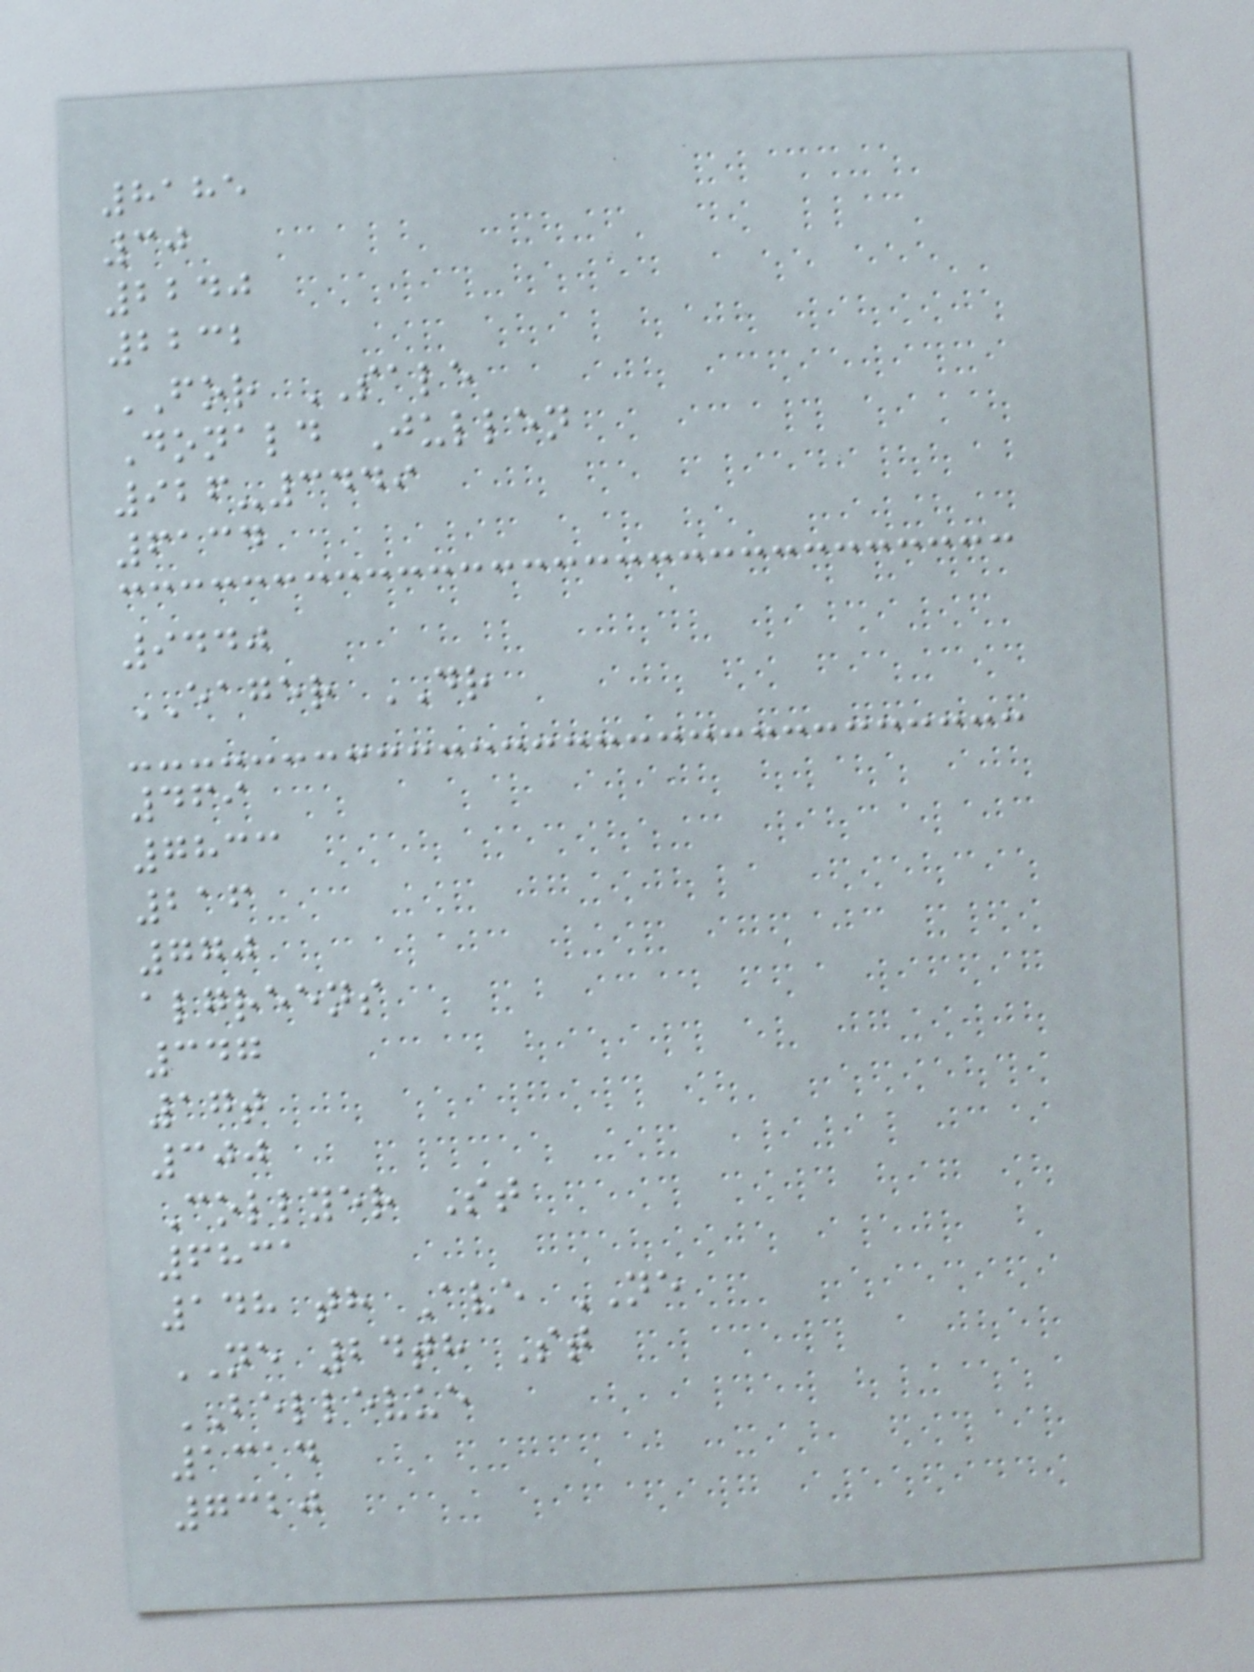8185
30
2240
2232
FOR SALE
Donald Jullen
926-3449
6134
9440
EAGER DR
469
7833
216
770
algreens
347
17t
300
Collyer St
6831
148 th Ave NE
NE 24th St
BELLEVUE
1314
7320
